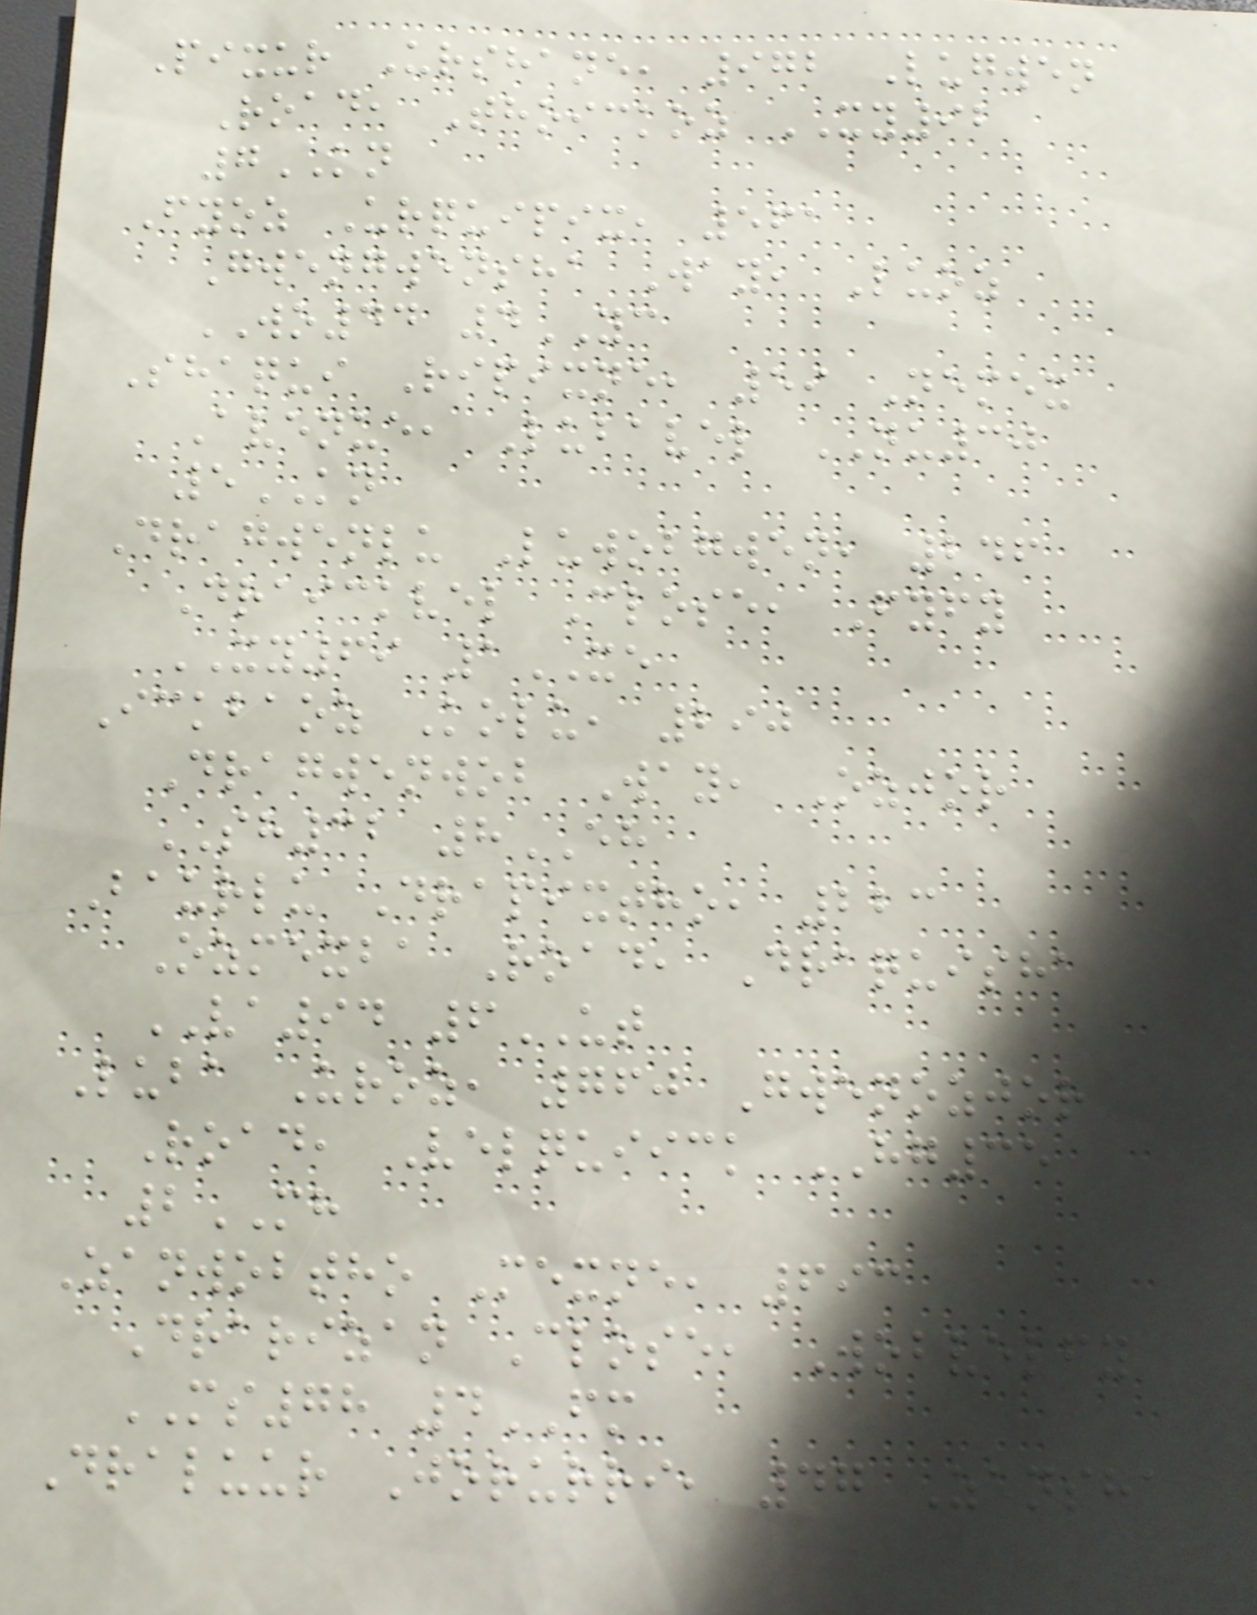Pixur Urshane, 972 Lugwen
Road, Thoickoz XY92
7KN
Fyoz Urquipix, 561
Gwengwensha Way, Luoz
WO44 4YC
Shaqui Ripixne, 59 Nemex
Avenue, Lubavel NU30
5KN
Dragwenlu Luwobgwen, 246
Draickvel Close, Fyfy
XY69 1XE
Ickbaoz Kolu, 290
Dragwenwob Way, Ozjor
SH32 8EH
Baurlu Drapixtho, 223
Ozmexba Road, Draquisha
VA94 6UT
Luba Uroz, 760 Gwenozjor
Road, Velquiick HG35
2MH
Zanwobtho Mexne, 693
Drarizan Close, Wobvelfy
MS78 4FM
Draluur Jorurri, 47 Zansha
